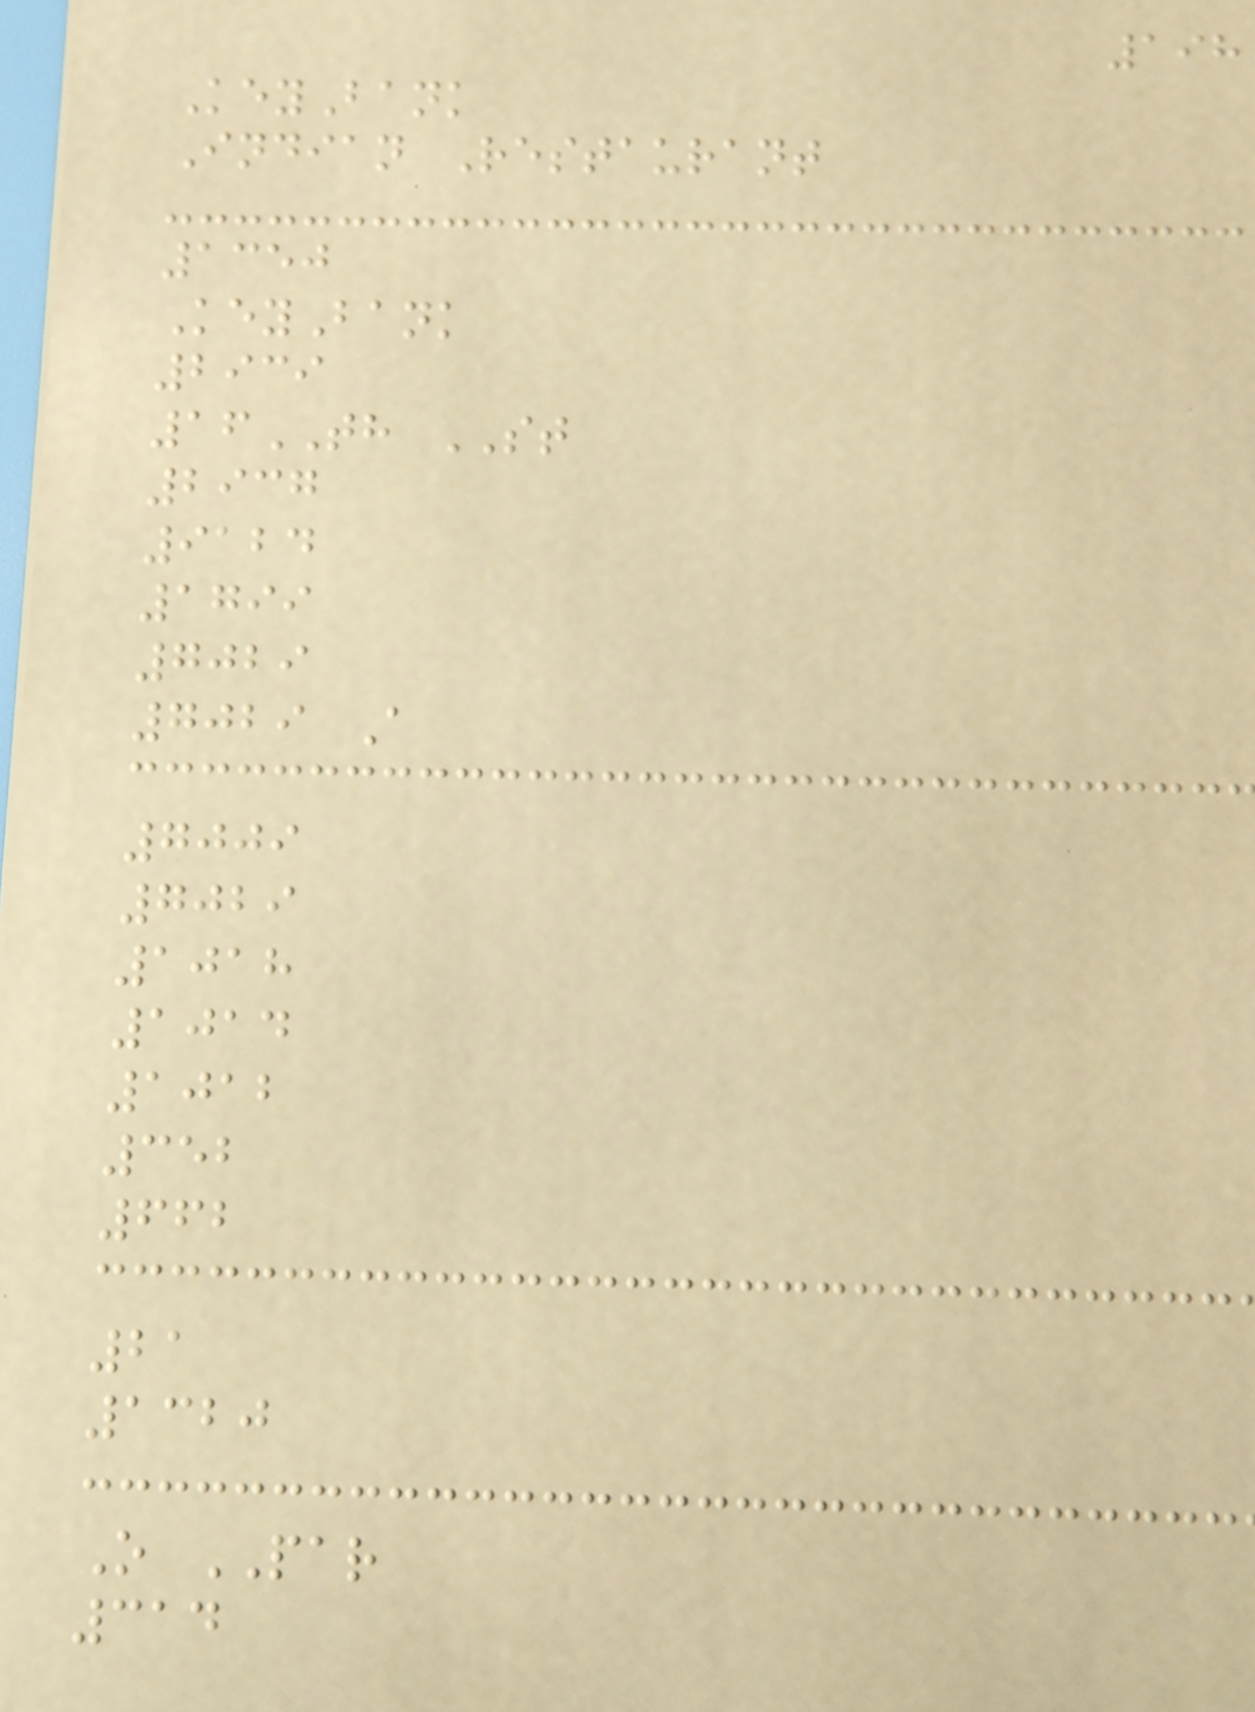198
KeyBank
Indian Restaurant
1350
KeyBank
2939
16TH ST
2937
9124
1799
7029
7029 A
7009
7029
1018
1014
1012
352
662
21
1320
O PAR
314
